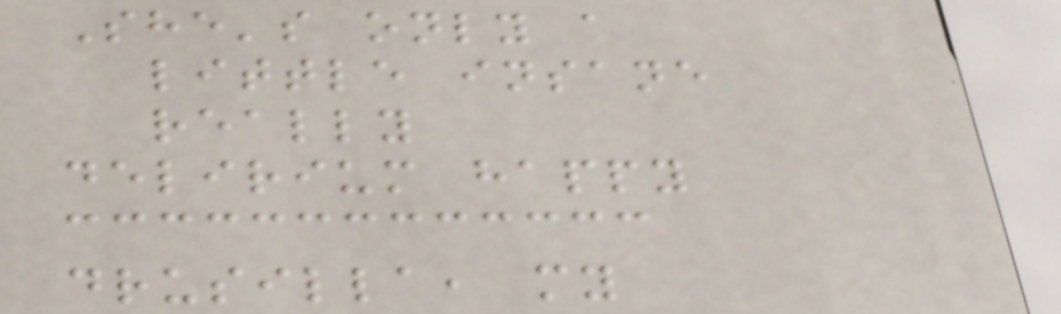She's only a
little insane
really
delirium happy
drusilla, my
